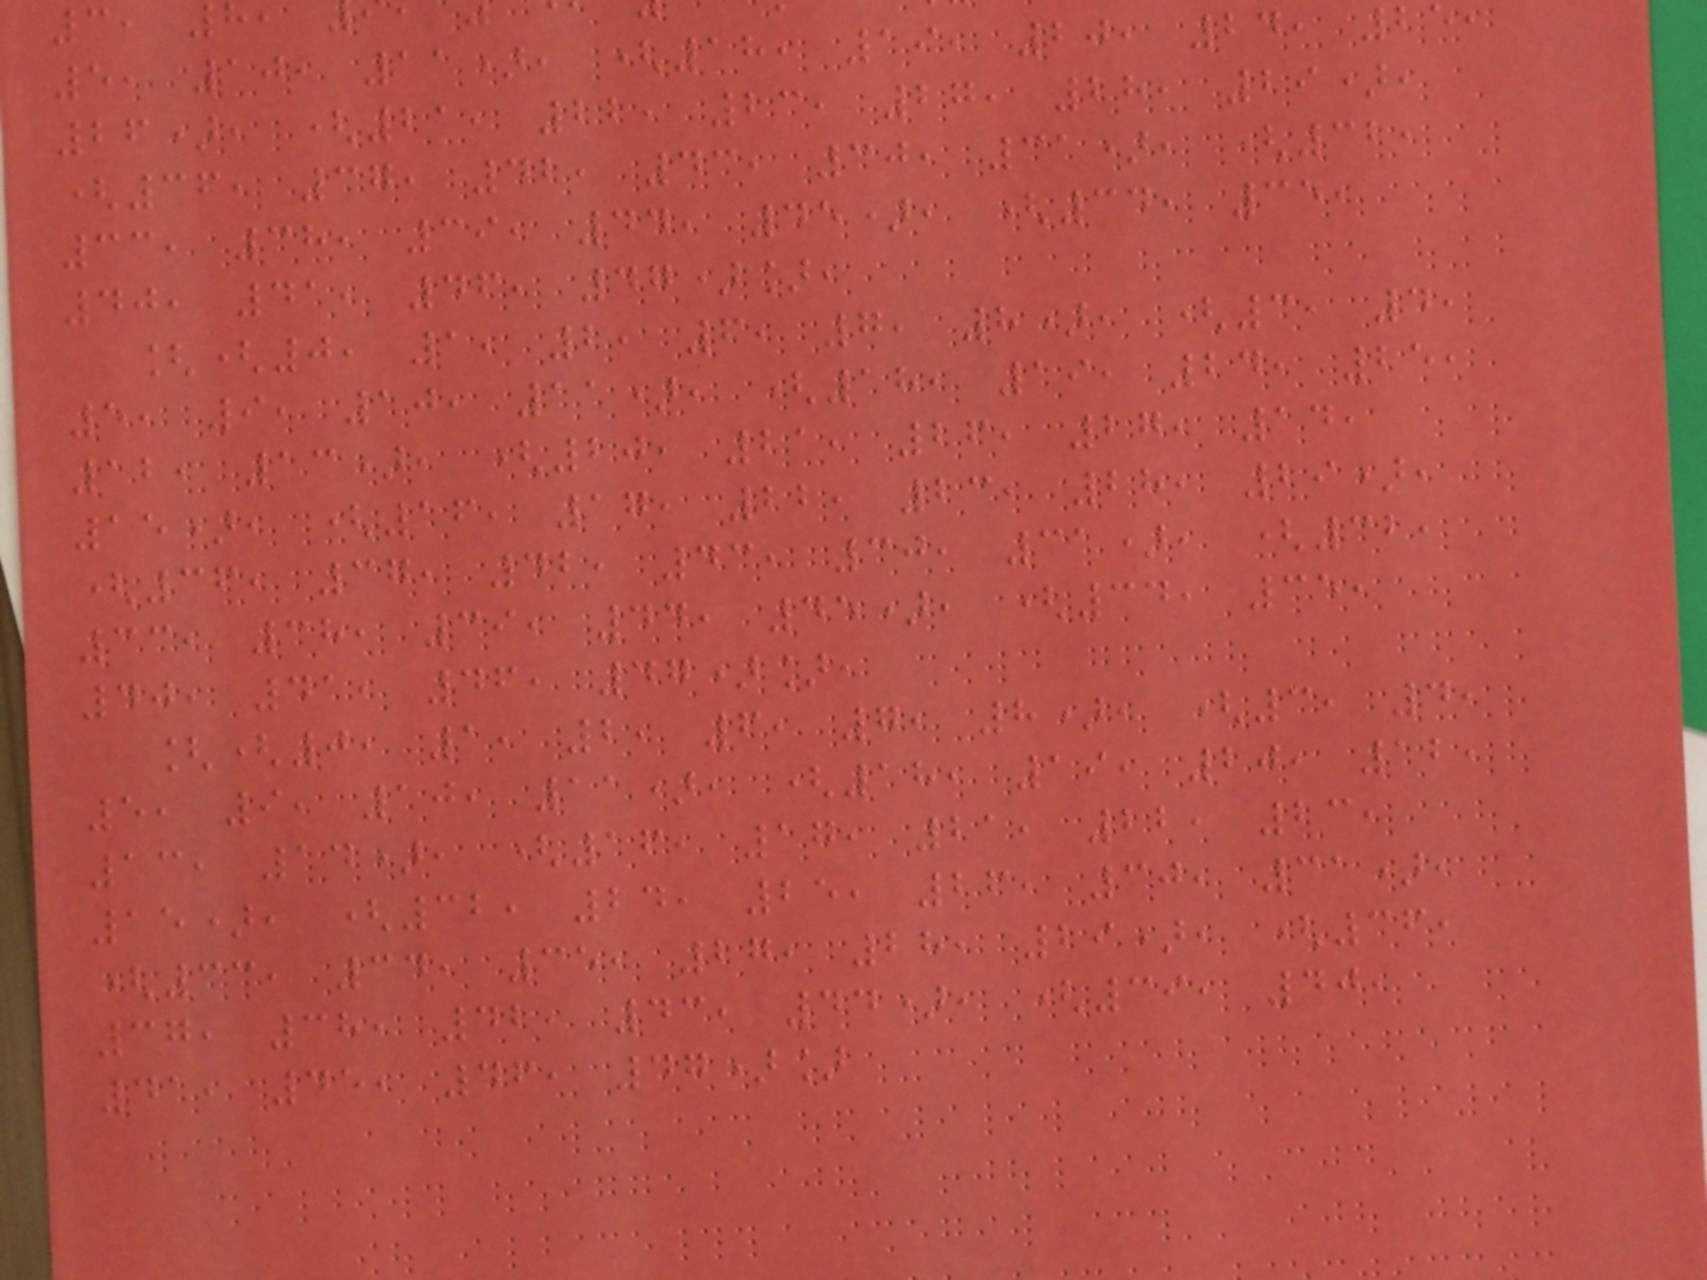5, 10, 11), (18, 19, 20, 24, 25
26), (21, 22, 23, 27, 28, 29),
(36, 37, 42, 43, 30, 31), (32,
33, 38, 39, 44, 45), (34, 35,
40, 41, 46, 47)],
[(0, 1, 2, 6, 7, 8), (3, 4,
5, 9, 10, 11), (18, 19, 24, 25,
12, 13), (20, 21, 26, 27, 14,
15), (16, 17, 22, 23, 28, 29),
(36, 37, 42, 43, 30, 31), (32,
33, 38, 39, 44, 45), (34, 35,
40, 41, 46, 47)],
[(0, 1, 2, 6, 7, 8), (3, 4,
5, 9, 10, 11), (18, 19, 20, 12,
13, 14), (16, 17, 21, 22, 23,
15), (32, 24, 25, 26, 30, 31),
(33, 34, 35, 27, 28, 29), (36,
37, 38, 42, 43, 44), (39, 40,
41, 45, 46, 47)]
